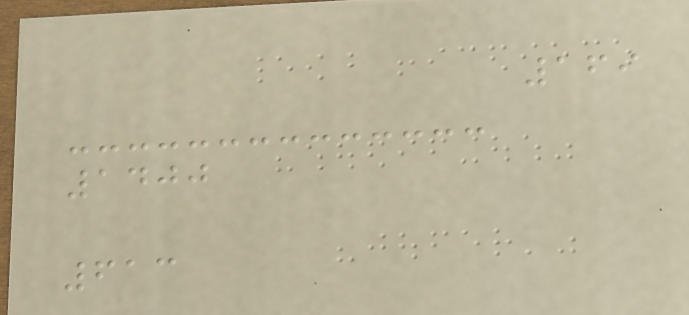169
1400
613
